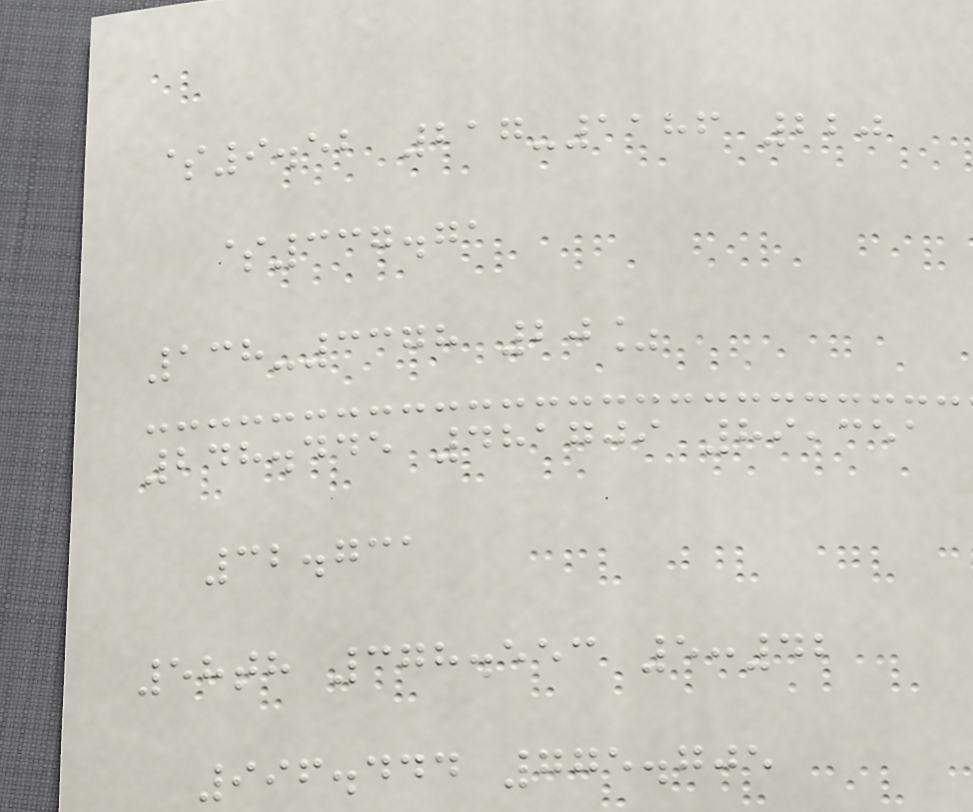$9.52 217-1186 220
$337.71
138-3378 20%
248.445 481709 89,351
32.731
58th 378.553 5:42
996.444 775.705
